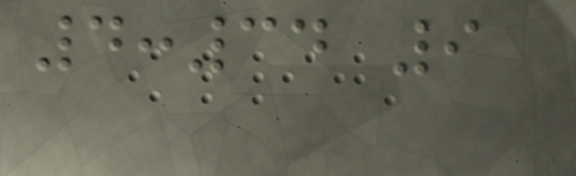4:34 9
